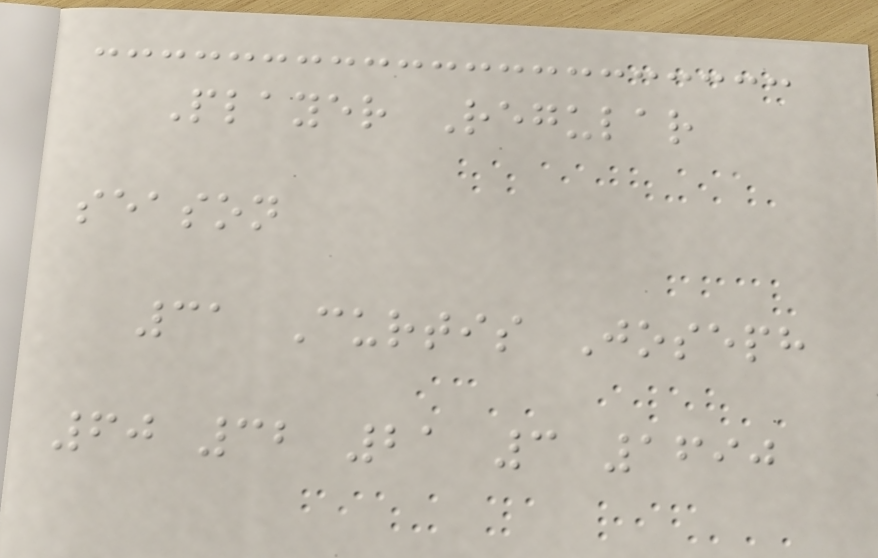Player Regular
season
31 Curtis Joseph
60 32 21 3 1690
